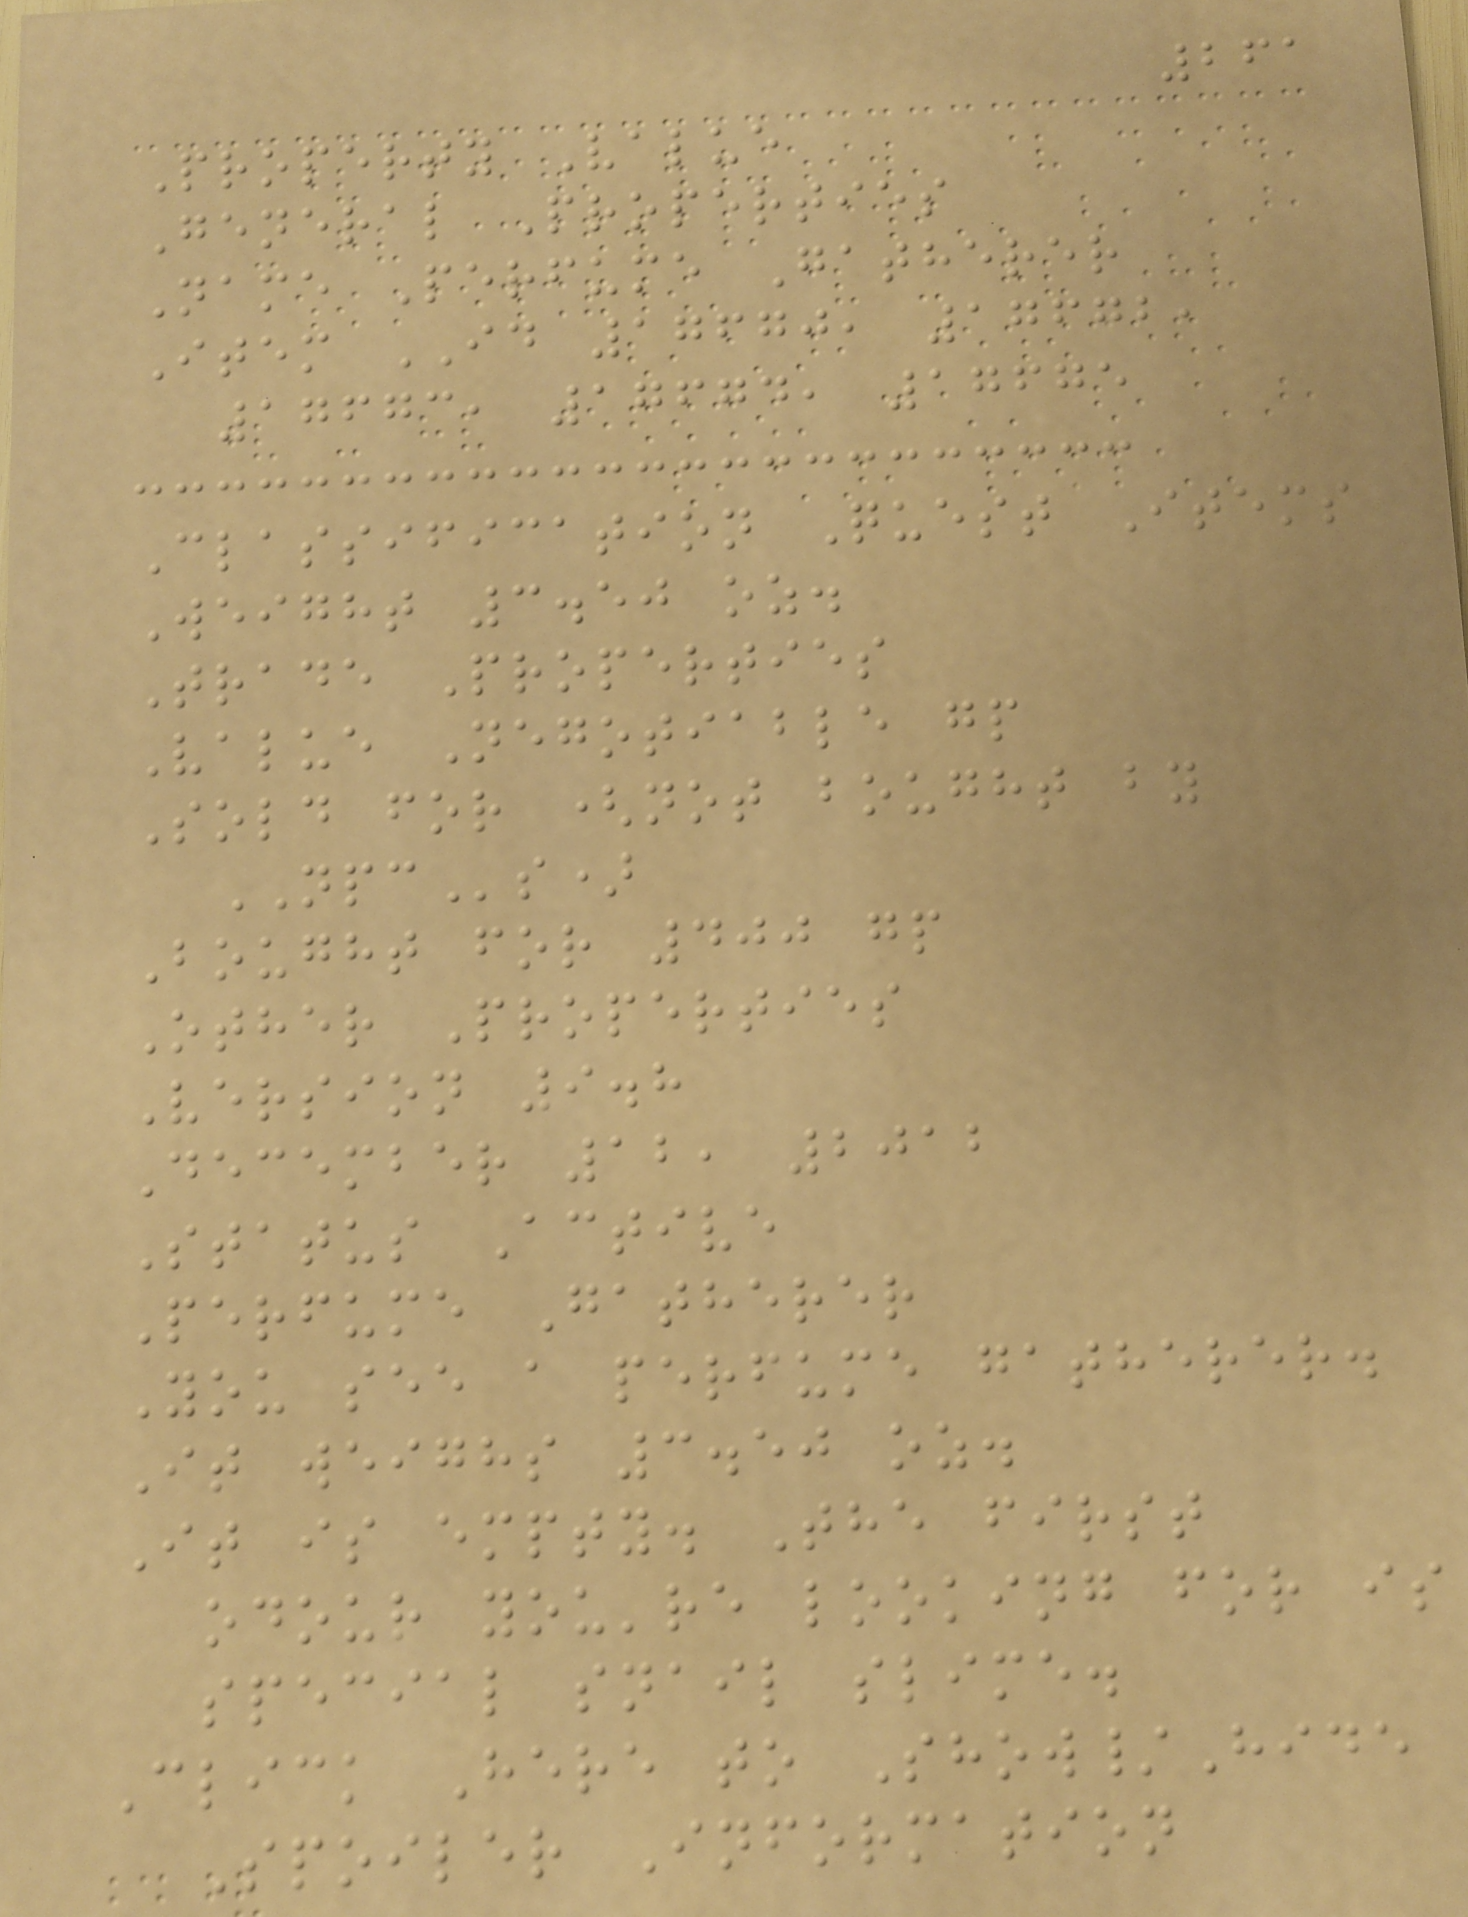261
Property Value
General Properties
Name Perfume Gatherer
Item ID 17670, 17672,
17673, 17674, 17675
Classification Quest Items
Weight 3.50 oz.
Trade Properties
Value Negotiable gp
Sold for (not bought by
NPCs)
Bought for 400 gp
Other Properties
Version 9.8
December 12, 2012
Status Active
Perfume Gatherer
You see a perfume gatherer.
It weighs 3.50 oz.
It is empty. The first
odour you're looking for is
special snail slime.
Click Here to Show/Hide
Spoiler Information
